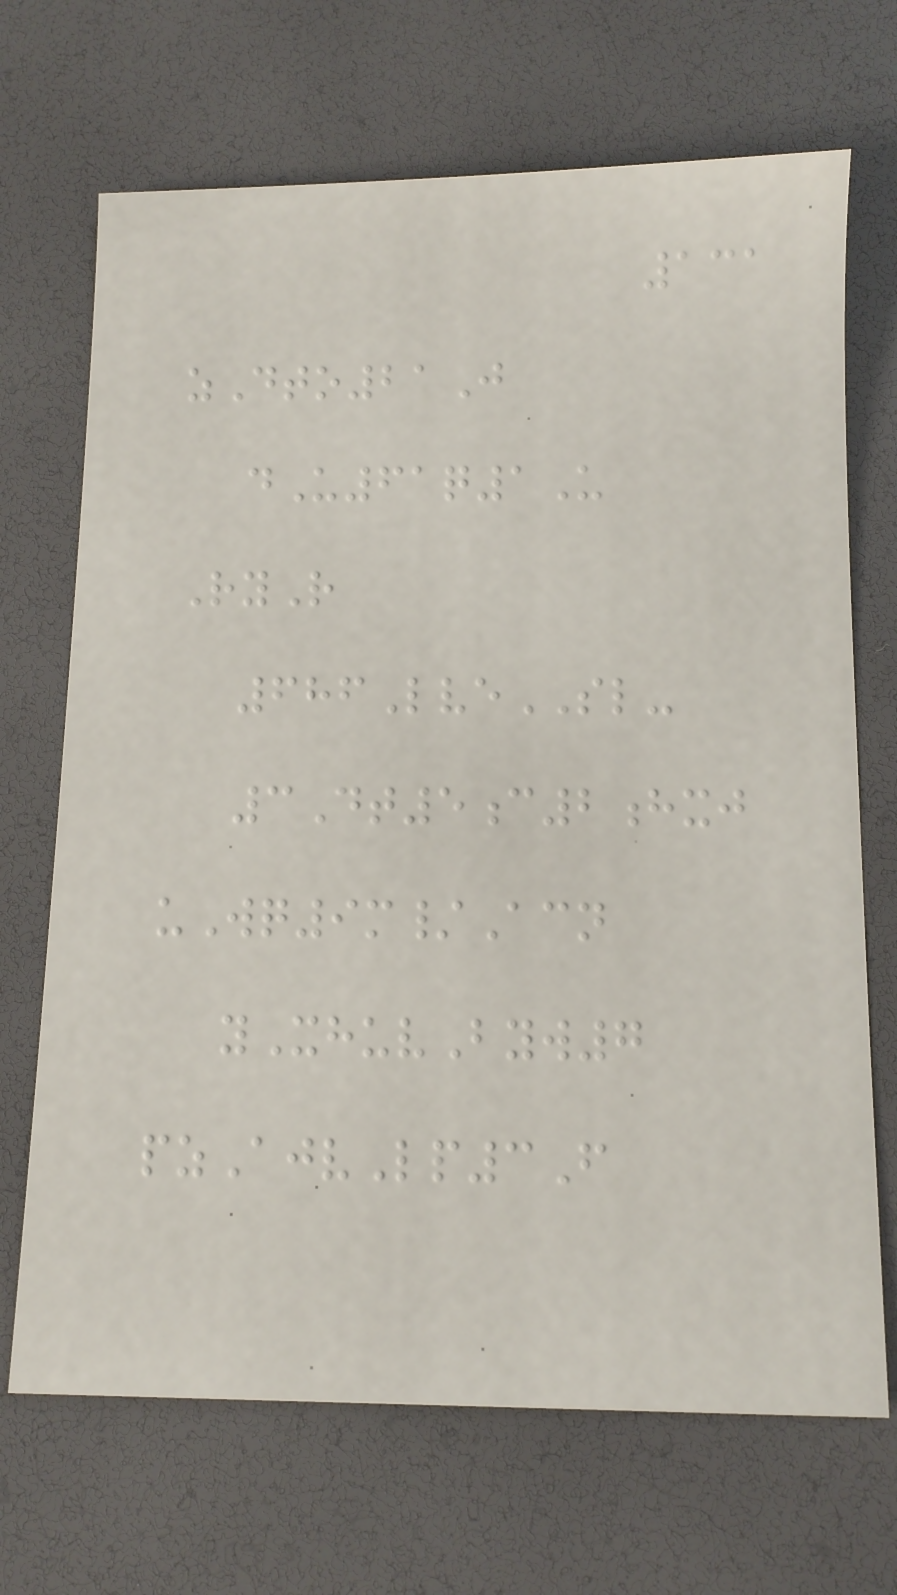131
zDto21J
dU61q1U
RyR
686LveSL-
3Dt5c2hxj
uWq9m/Acn
yXhuvByw7
pzAjvLp3F
